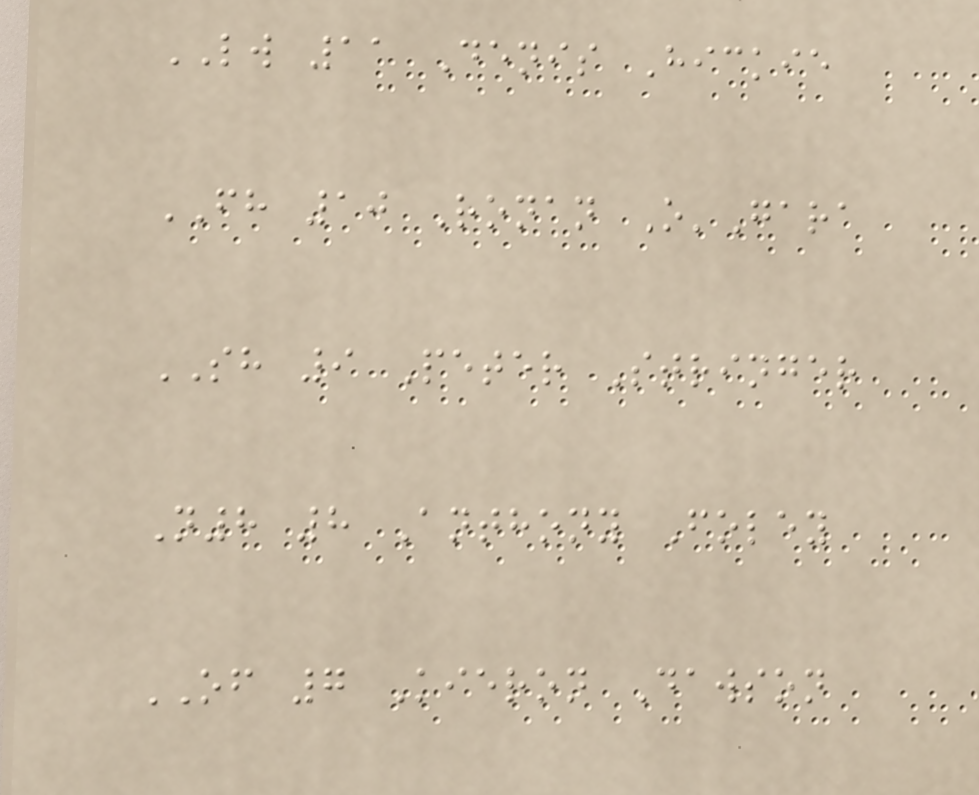LW 11 Denis Hickie
FH 10 Ronan O'Gara
SH 9 Peter Stringer
N8 8 Anthony Foley
OF 7 Kieron Dawson
